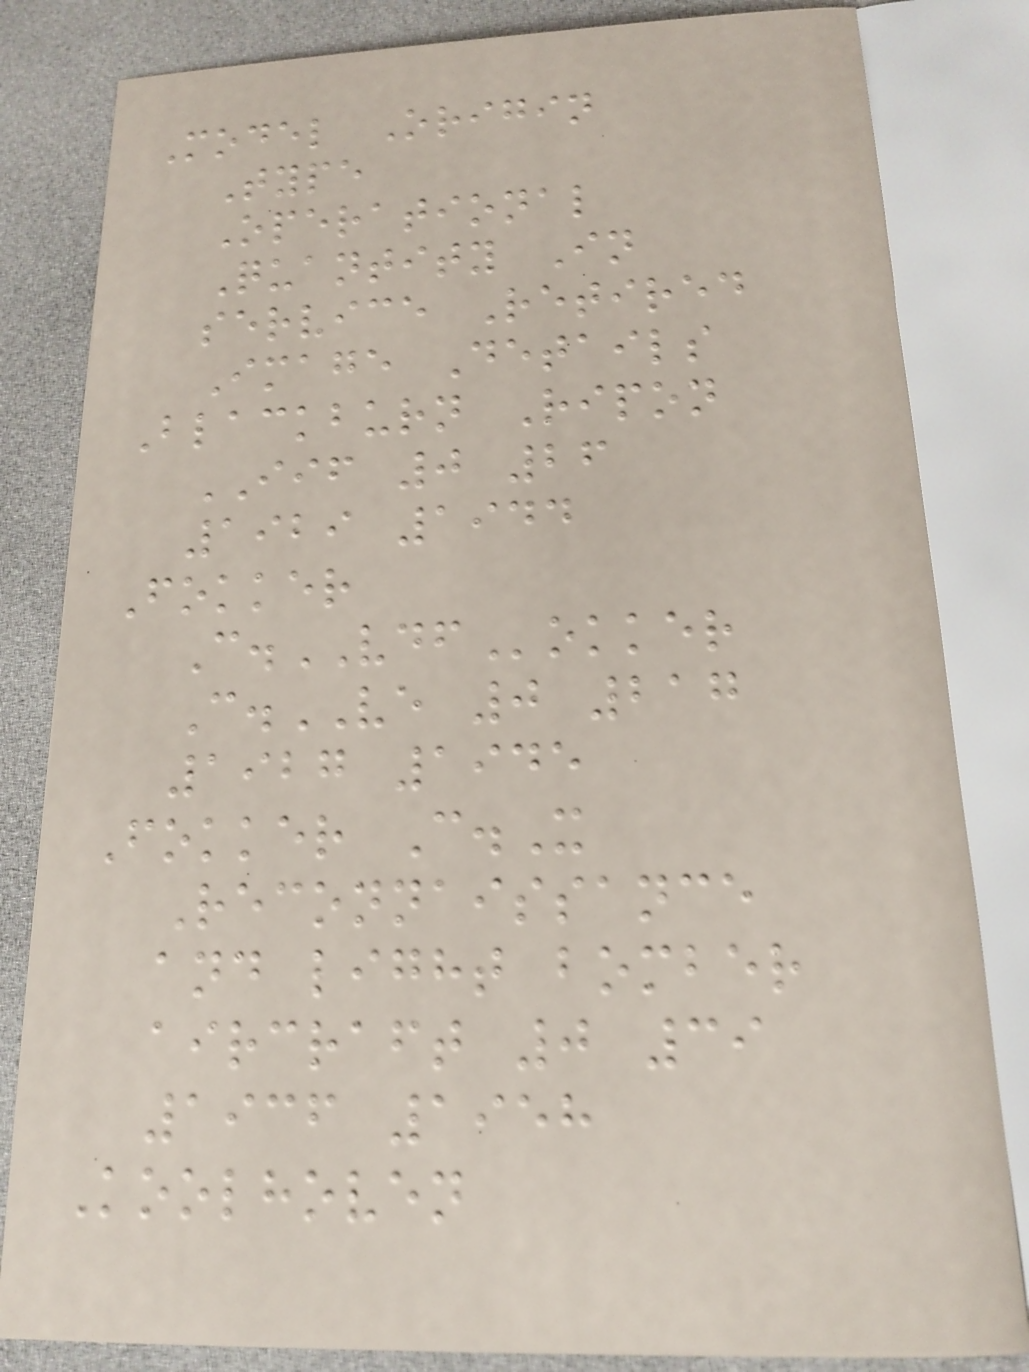Model Origin
Type
Operational
Quantity In
service Retired
Image Details
Blackburn Ripon
IIF 0 26
1929 1944
Fokker
C.VDFokker
C.VE 0 217
1927 1945
Fokker C.X
Reconnaissance
and light bomber
aircraft 0 39
1936 1958
Koolhoven
